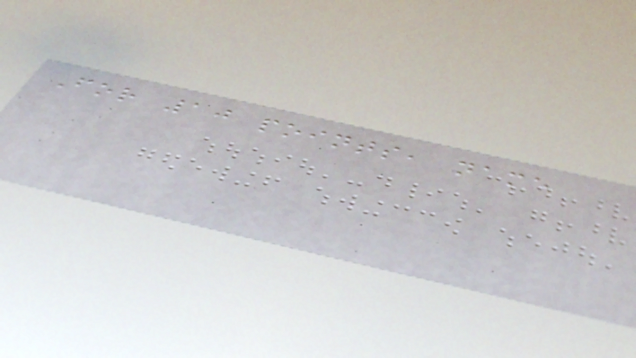For 10 points, name
